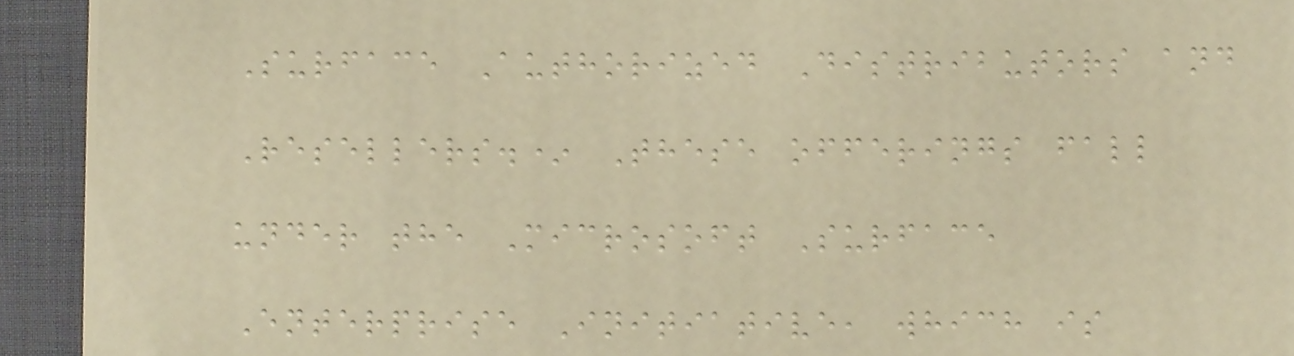Surface Authorized Distributors and
Resellers.* These offerings fall
under the Microsoft Surface
Enterprise Initiative, which is
